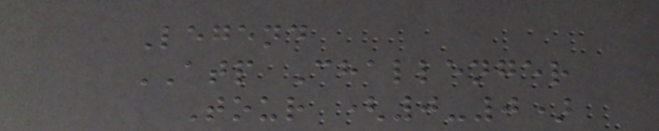Legend
ATP Challenger
Tour (0-0)
